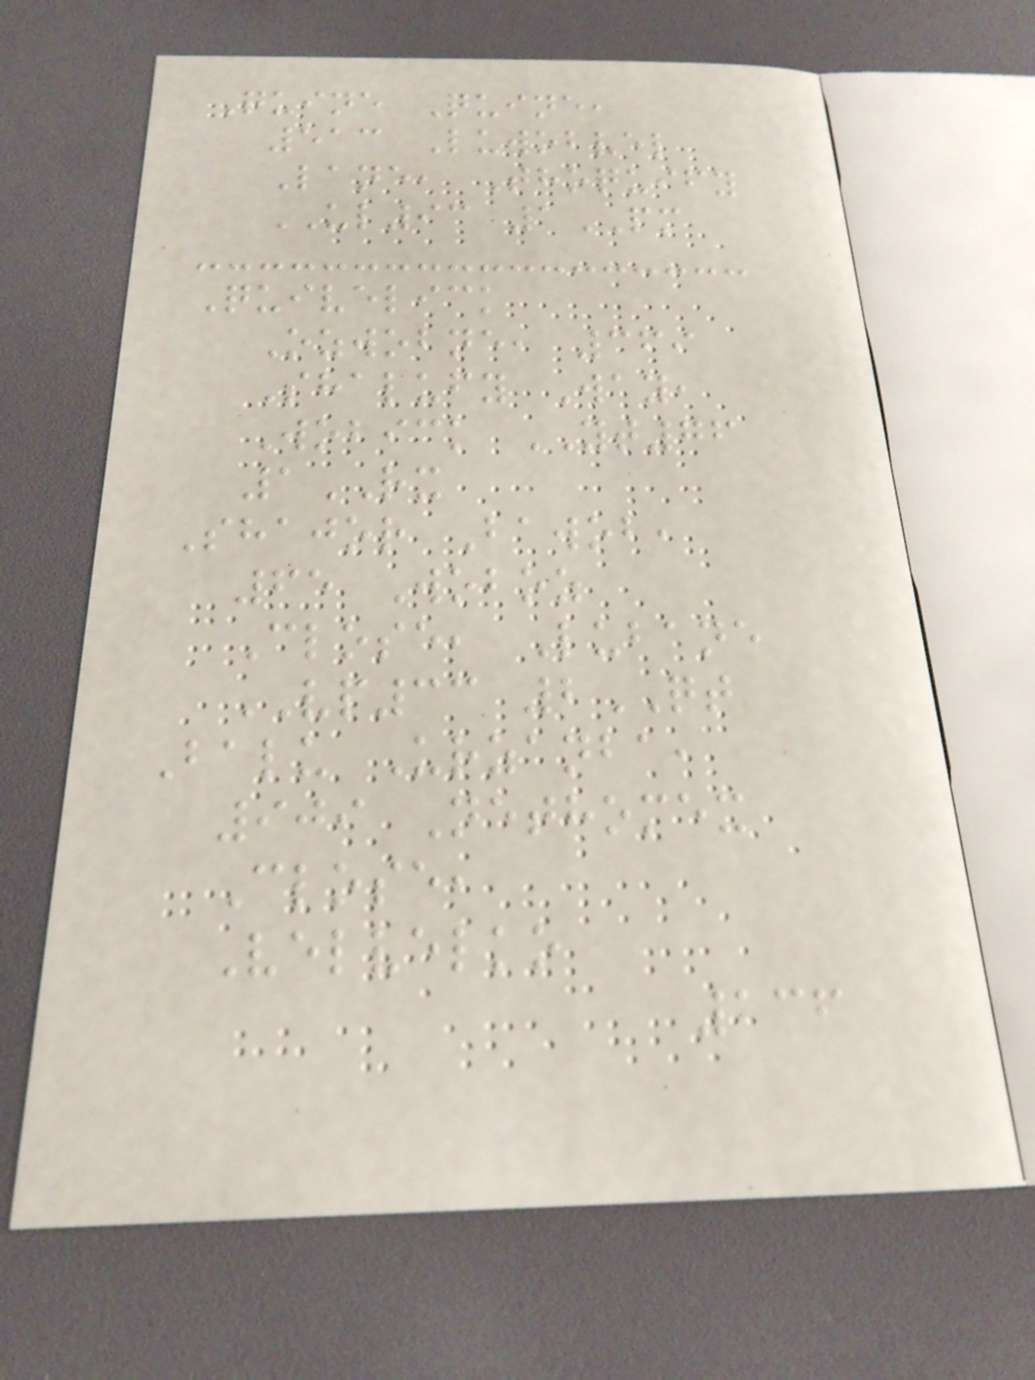Quine Quine,
513 Luwobvel
Lane, Thoquify
UL93 1PM
Quivelick
Ozwobne, 369
Shalufy Way,
Wobick YT76
1RX
Shajor Bawob,
65 Woboz
Close, Lubane
VP33 2QT
Balu Urzanba,
909 Nethomex
Close,
Velvelko
136
